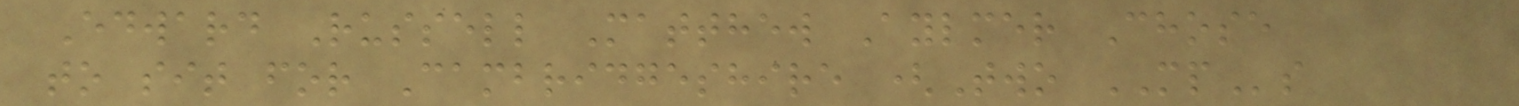Edward Russell Matthew Aylmer Chose
to sit for Cambridgeshire (Two MPs
